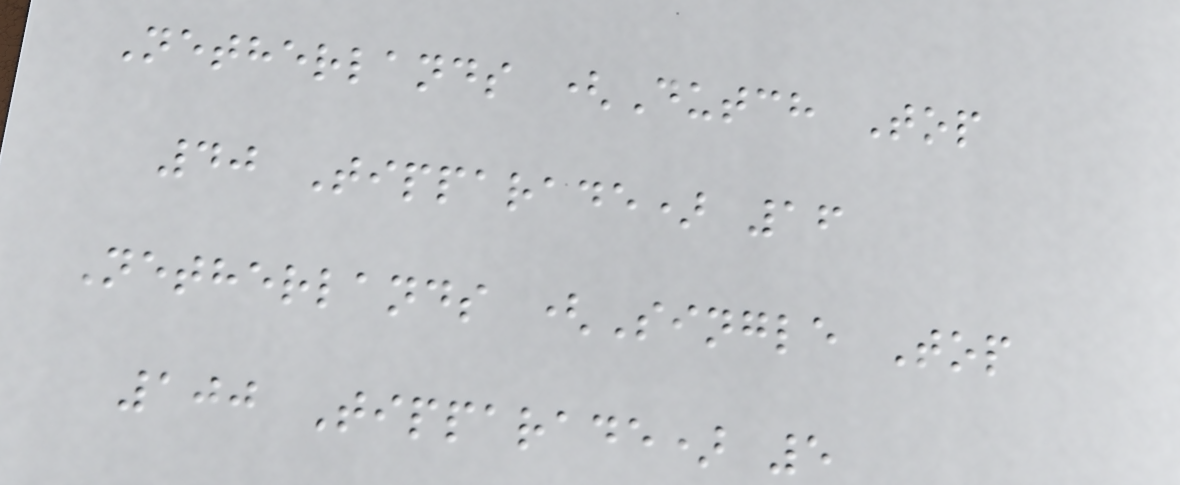Netherlands (Dutch Top
40 Tipparade) 16
Netherlands (Single Top
100 Tipparade) 5
